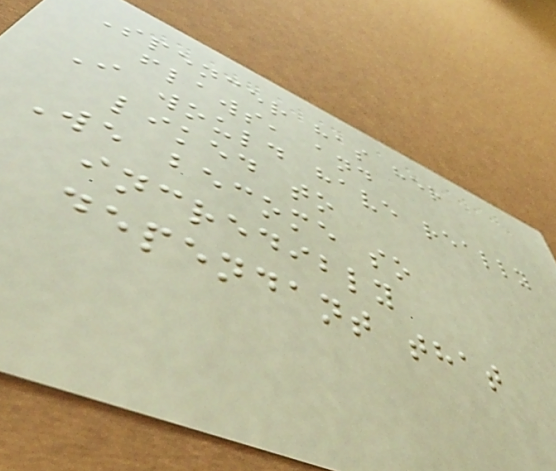Spencer has her
flaws, and
I would have really
liked to
We become so
incredibly
dependant that
